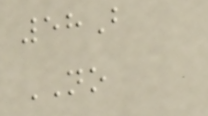58B
NO
